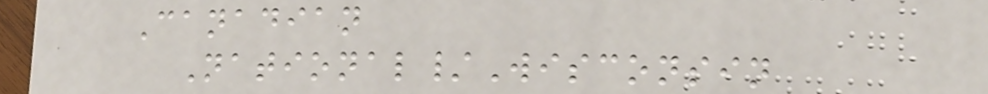Canadian
National/Wisconsin
